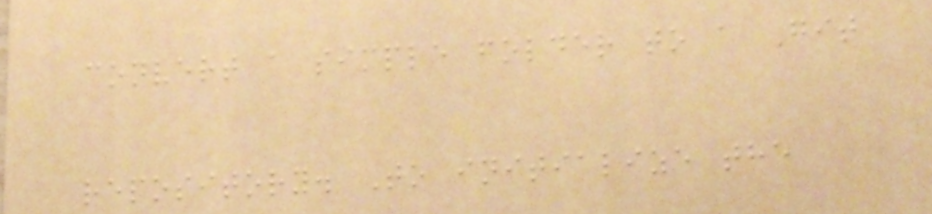convert a simple folder to a Git
repository. To initialize the
